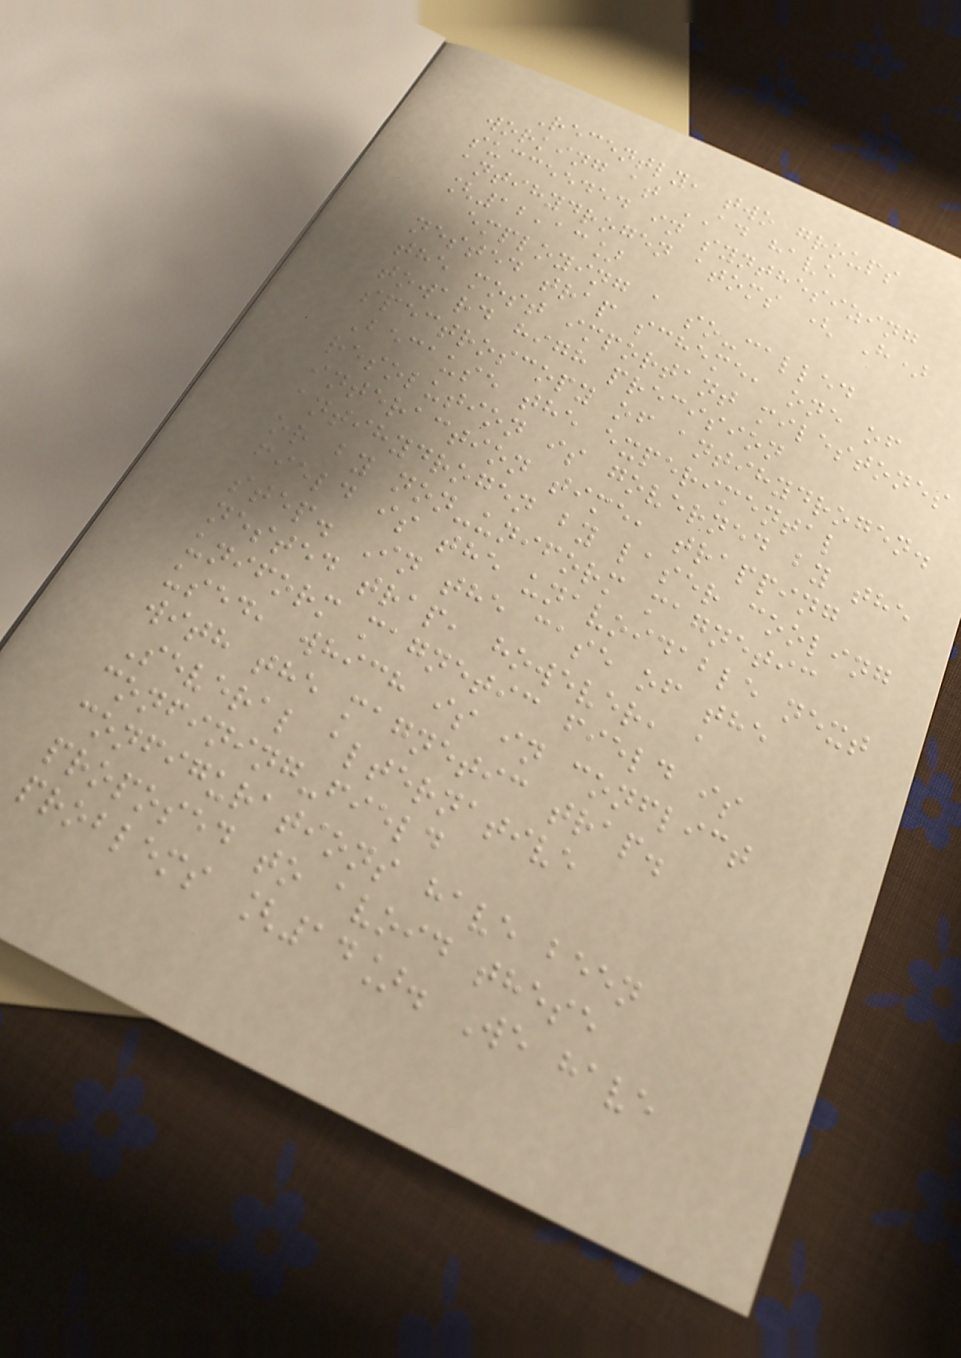Recently, two groups
working at AD have
succeeded in synthesizing
antihydrogen atoms ( H)
[12,13]
employing a so-called
nested trap scheme, one of
the most important milestones
toward high precision
spectroscopy of antihydrogen.
Because the experimental
resolution is governed by the
interaction time, trapping
antihydrogen by laser cooling
or by non-uniform magnetic
field is the unavoidable next
step. In the case of the
nested trap, however, a
uniform magnetic field is
used, which is in conflict
with the magnetic trap.
Several alternative
confining-field
configurations have been
proposed to avoid these
problems [14]. We have
